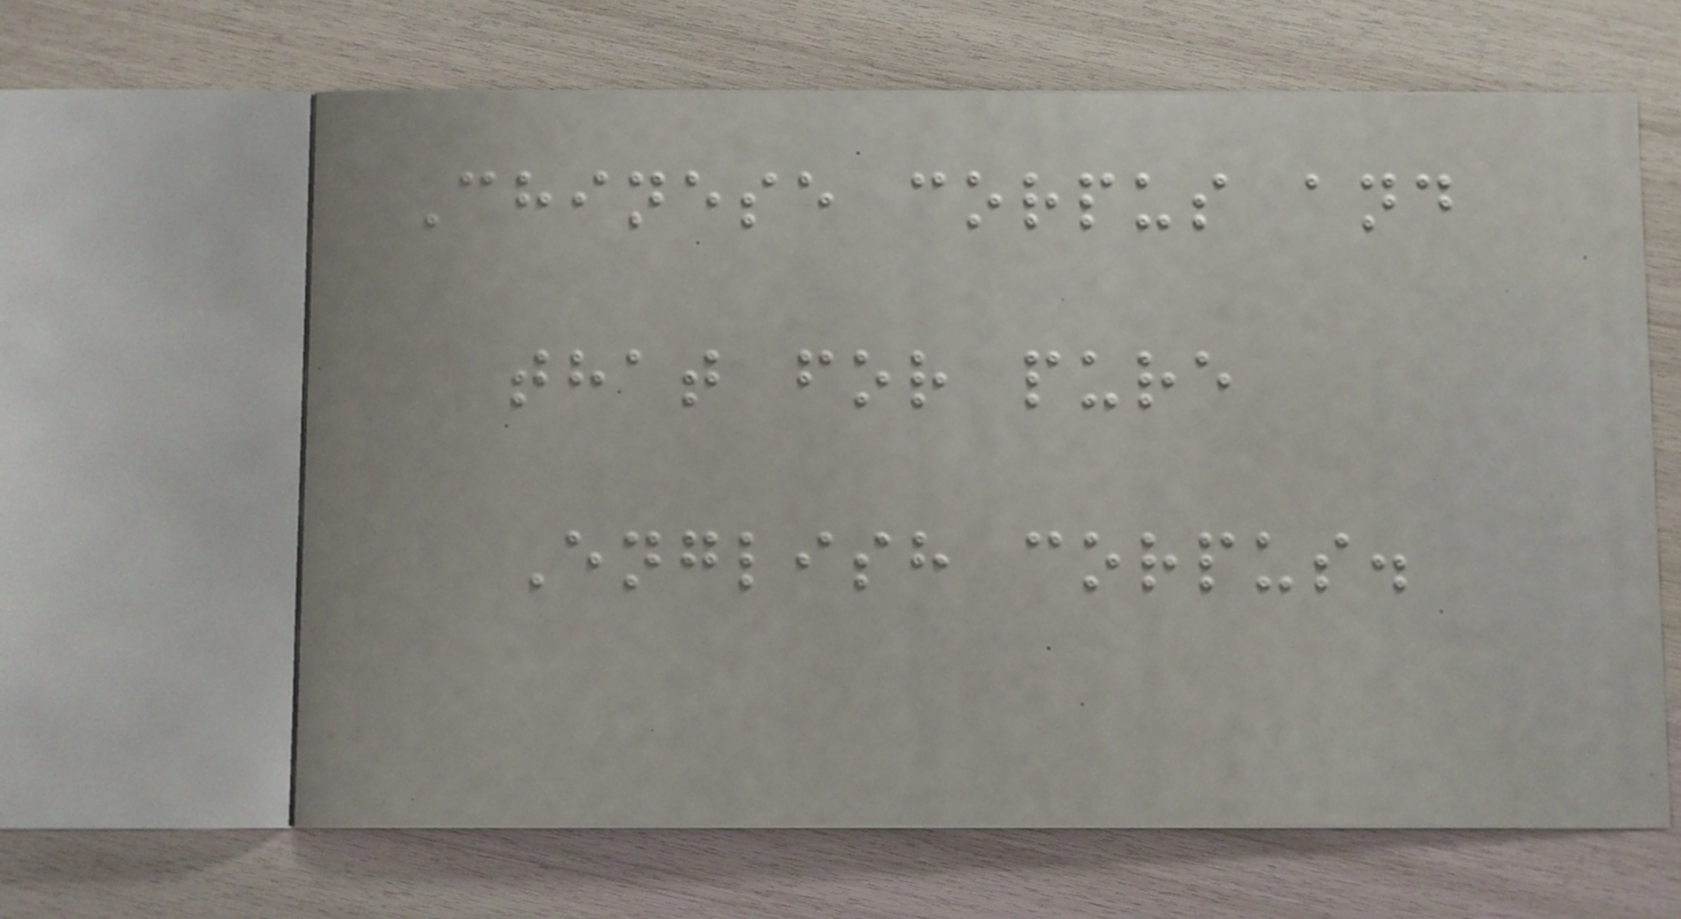Chinese corpus and
that for pure
English corpus.
